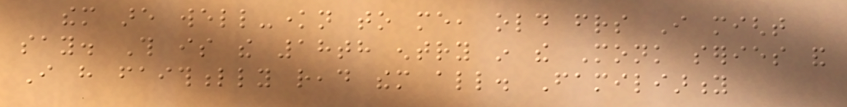them are well-known to me, old friends I might
say. This is the 18th entry in the Monk series and
I have faithfully read them all. Familiarity
